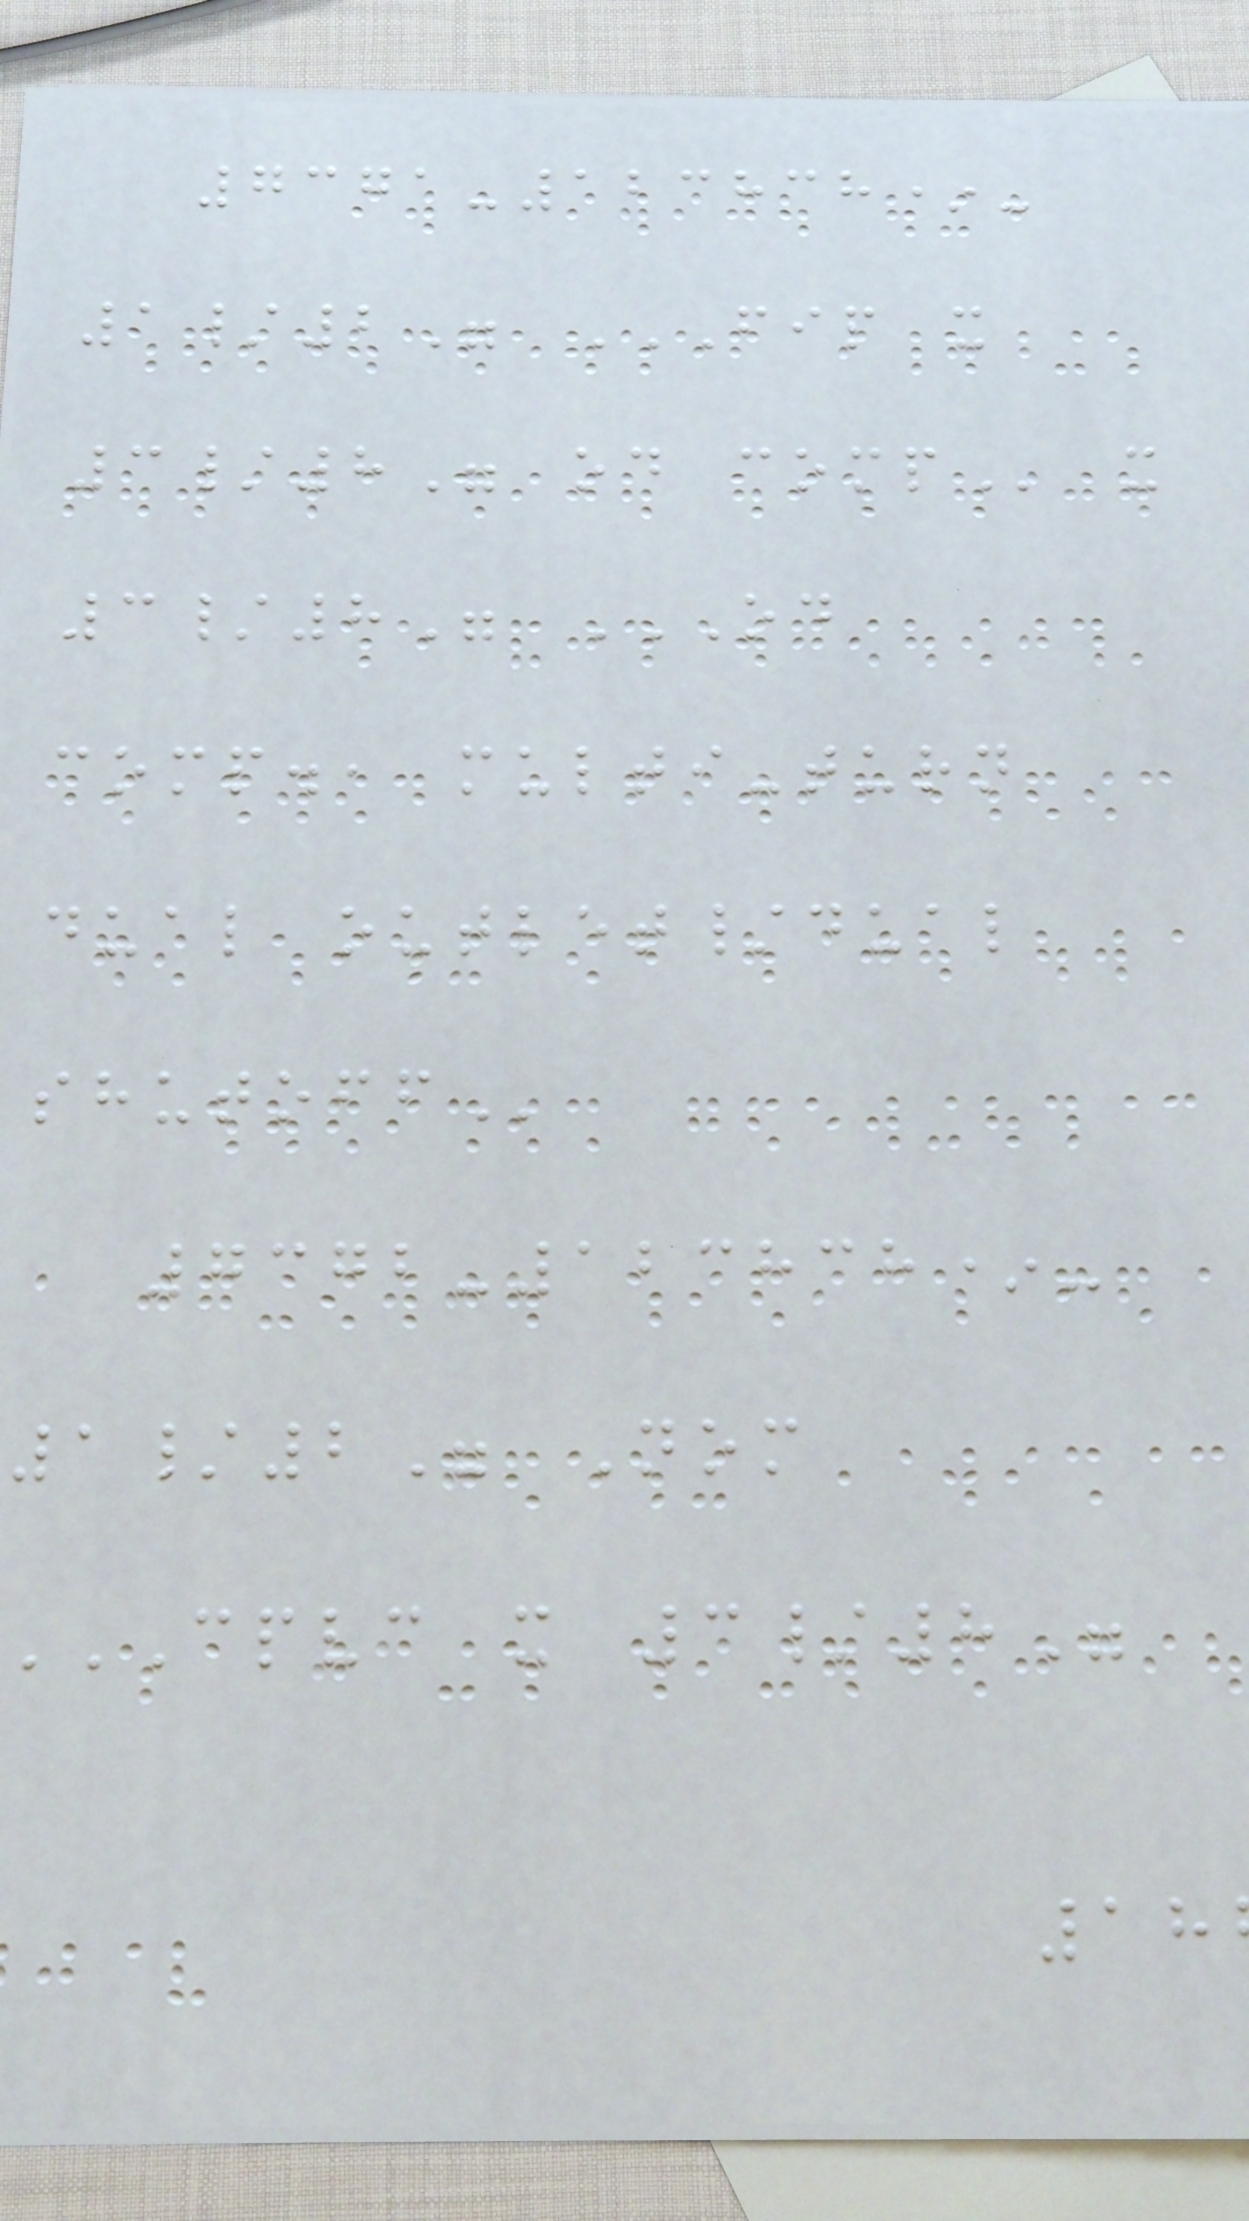7371-123838*-
1/2" FIP X
3/8" od
3/8" OD
comp., multi-turn
dual outlet/dual
7372-123838*-
1/2" Nom
CPVC x 3/8"
